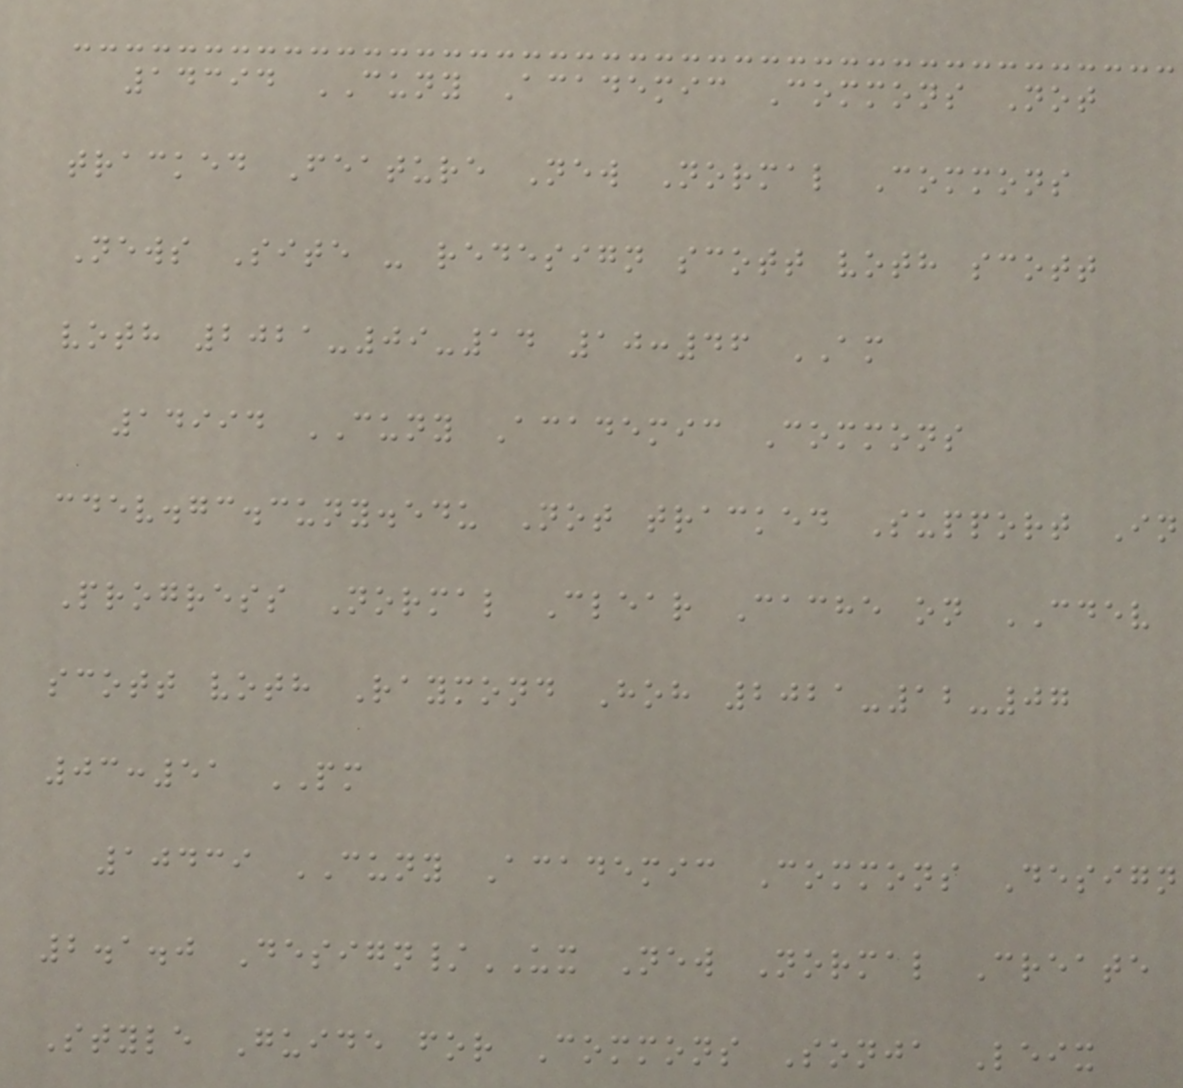14394 CUNY Academic Commons Not
tracked Feature New Normal Commons
News Site - redesign scott voth scott
voth 2021-09-14 10:46 AM
14994 CUNY Academic Commons
cdev.gc.cuny.edu Not tracked Support In
Progress Normal Clear Cache on CDEV
scott voth Raymond Hoh 2021-12-07
03:51 PM
10439 CUNY Academic Commons Design
2.1.0 Design/UX New Normal Create
Style Guide for Commons Sonja Leix
